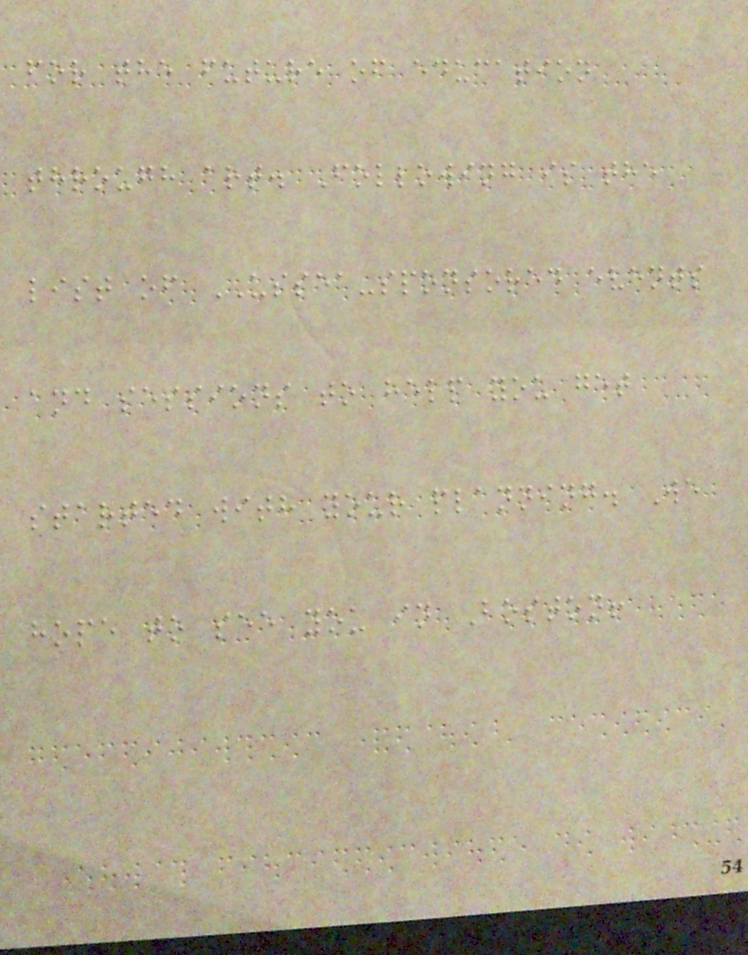for the future of education
through art. Following is the
list of USSEA-sponsored events
and sessions to help you get
started with your planning. We
hope to see you in Boston!
